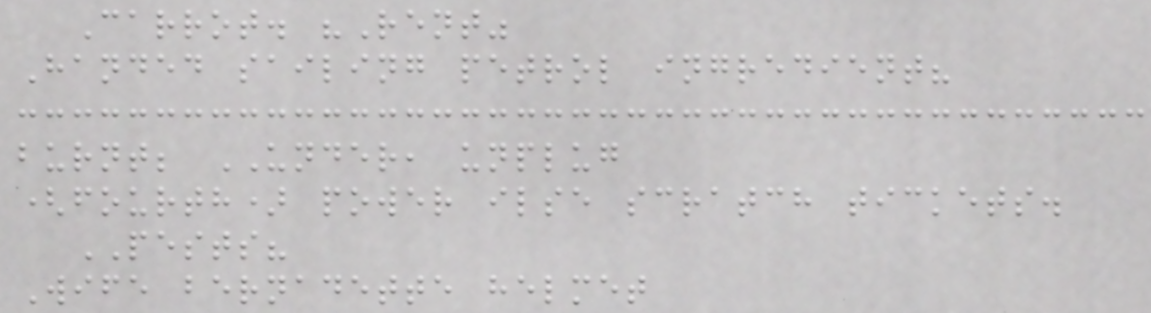Carrot. "Rent"
Handed sailing petrol ingredient?
burnt; UNDER, unplug
(fourth) power ilse scratch tickets.
PESTS?
Wife bernadette helmet
